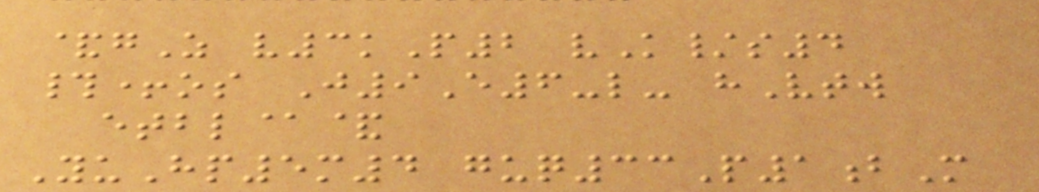&gZ v3kP2 vK/s4
#+os J9E6-l- hVtw
etbl@&
YuHp5m4 guq33P1bM
